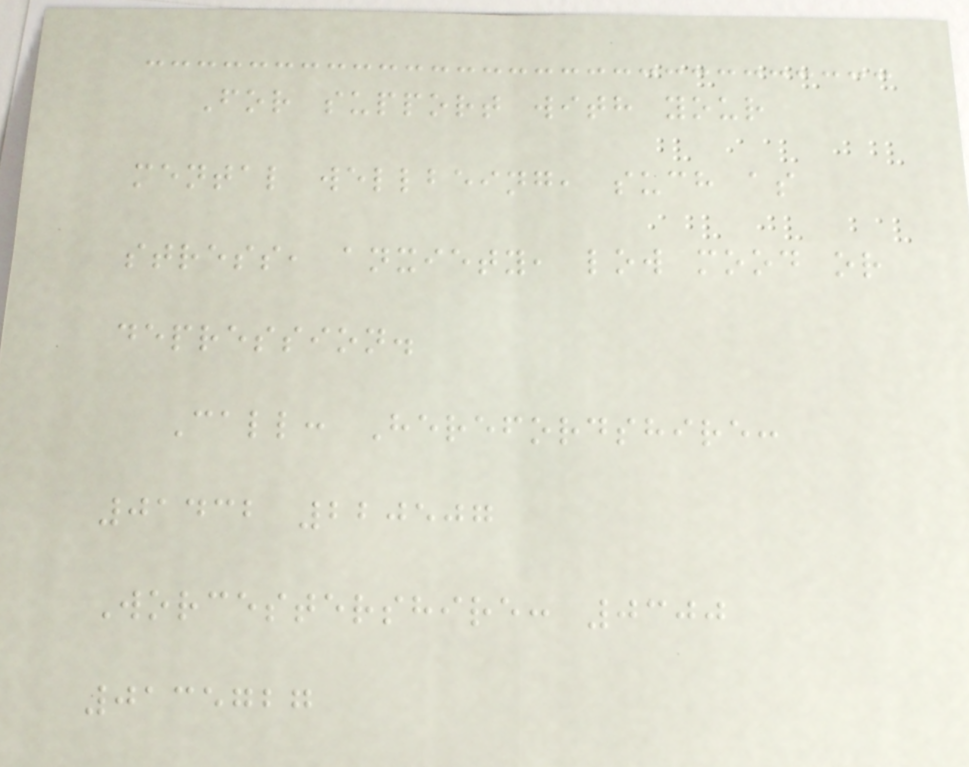For support with your
mental wellbeing, such as
stress, anxiety, low mood or
depression.
Call: Herefordshire:
01432 220507
Worcestershire: 0300
0135727
